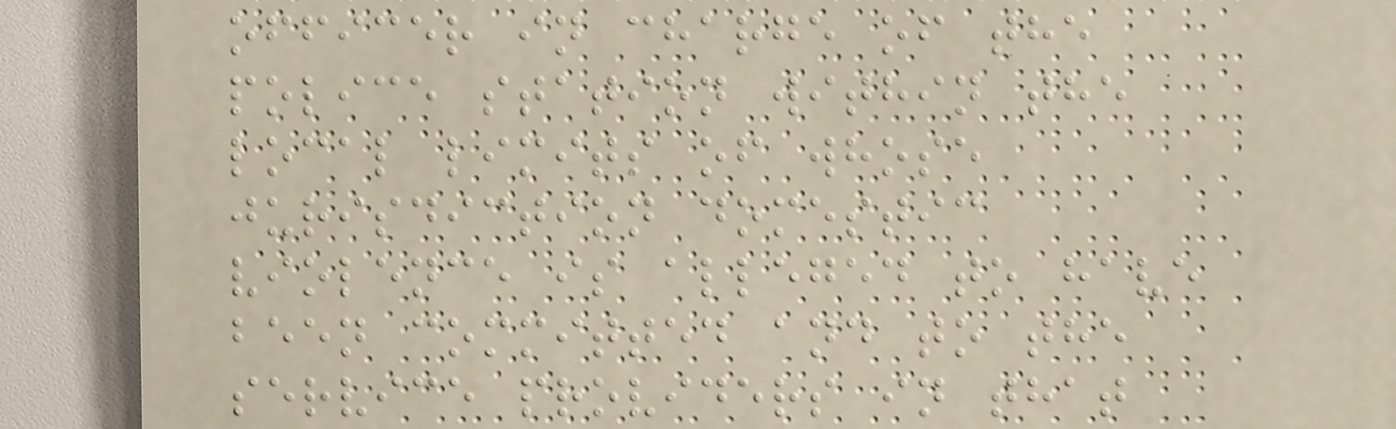officer in charge of the
police station within the
local limits of whose
jurisdiction domestic
violence is alleged to have
been committed and to the
service providers in that
